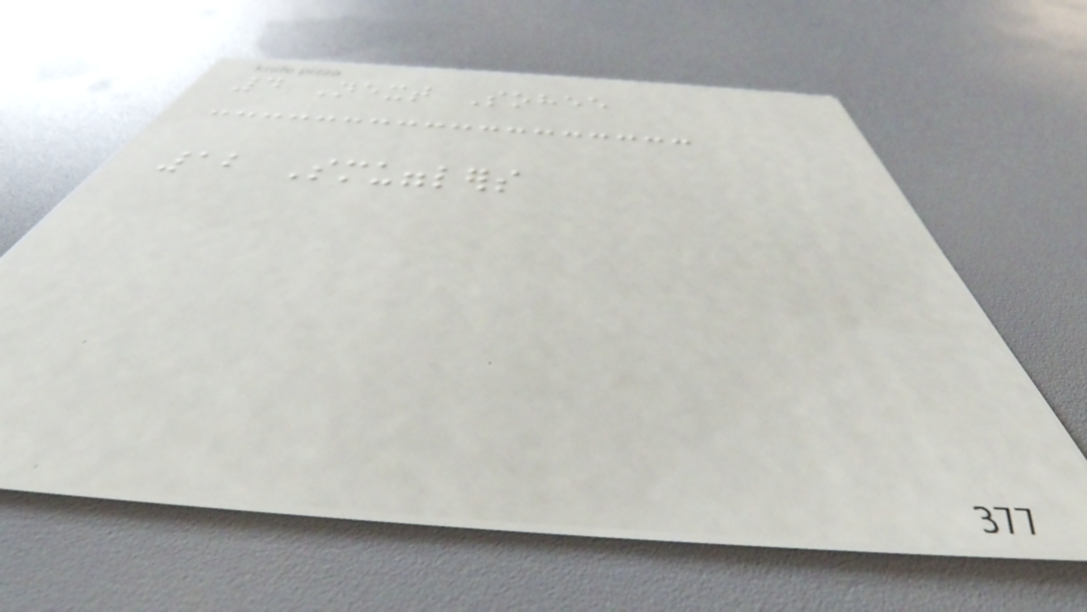4 Next Sohee
12 Smugglers
